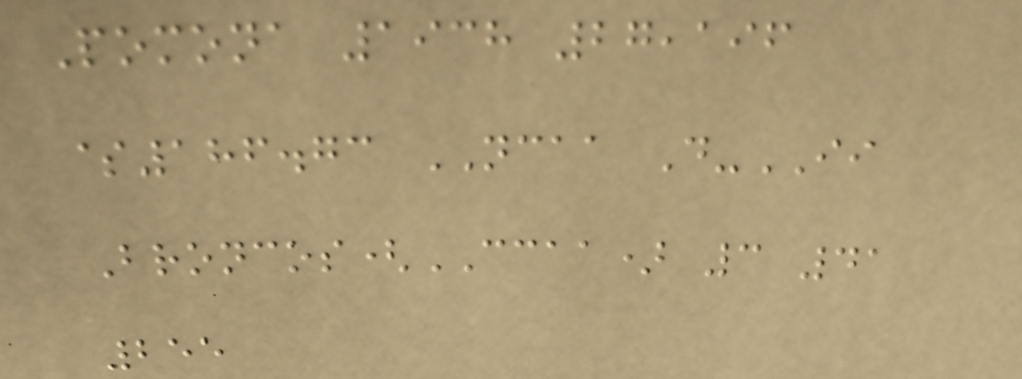Pomona 1938 27,196
$186.73 NCAA D-II
Broncos(CCAA) 3 41
255
